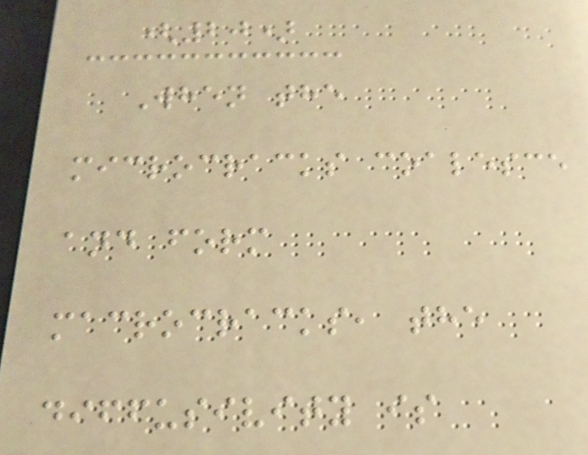(20)
When the
microcracks coalesce
and form
macrocracks, the
diffusivity is
